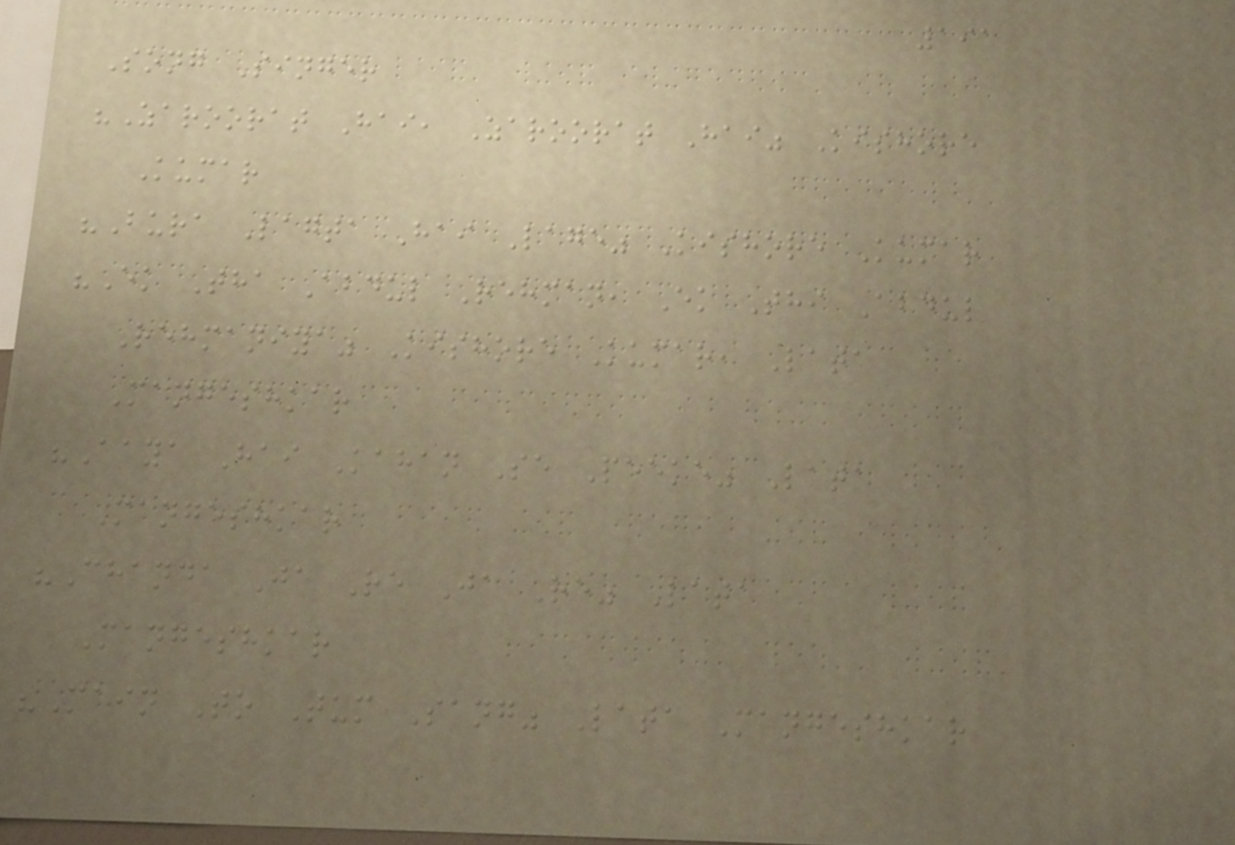191
Song Singer
"Zaroorat Hai, Zaroorat Hai" Kishore
Kumar
"Bura Lagta Hai Lage" Kishore Kumar
"Ek Tha Abdul Rehman, Ek Thi Abdul
Rehmaniya" Kishore Kumar, Lata
Mangeshkar
"Aaya Hai Kahan Se Peeke" Lata
Mangeshkar
"Chanda Ja Re Ja Re" Lata
Mangeshkar
"Main To Tum Sang" Lata Mangeshkar
